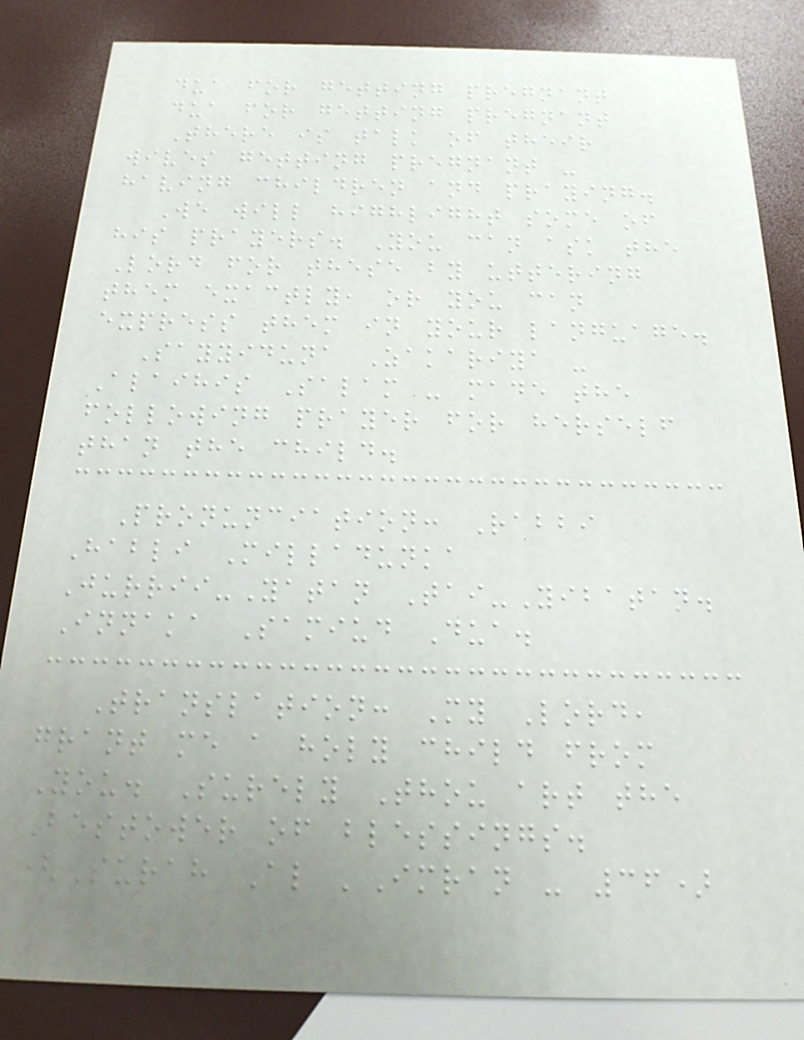dua for getting pregnant
dua for getting pregnant
There is talk of their
wives getting pregnant -
having children and praying.
We will highlight some of
his prayers. You can ask the
Lord for these by uttering
them exactly, or you can
express them in your language.
Sayyiduna Zakariya -
Alaihis Salam - made the
following prayer for herself
than the child.
Pronunciation: Rabbi
Habli Milladunka
Jurrii-Yatan Tai-Yibatan.
Innaka Samiud Dua.
Translation: My Lord,
grant me a holy child from
You. Surely Thou art the
Bestower of blessings.
(Surah Al 'Imran - 36)
